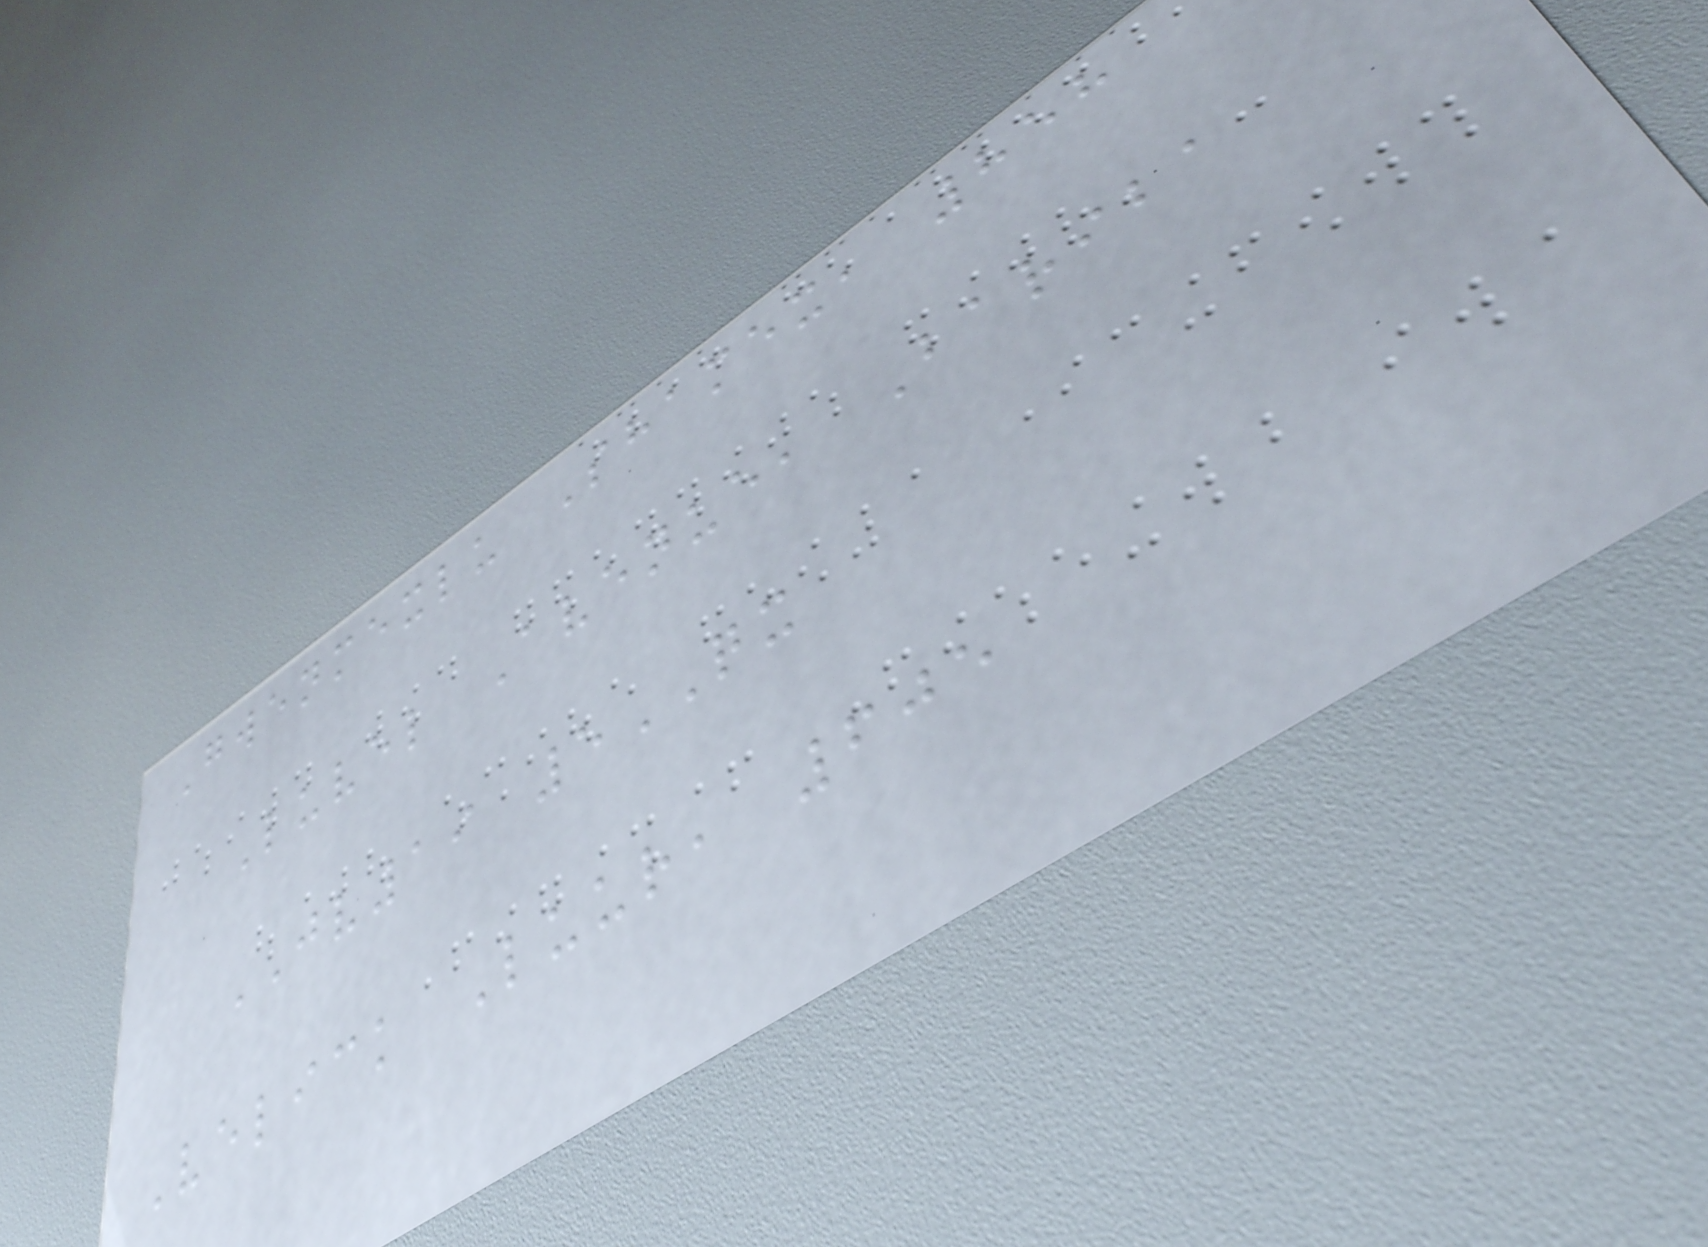Gwenmexlu Shamex, 858
Luvel Avenue, Bariba
JV19 5QX
Velick Luur, 605
